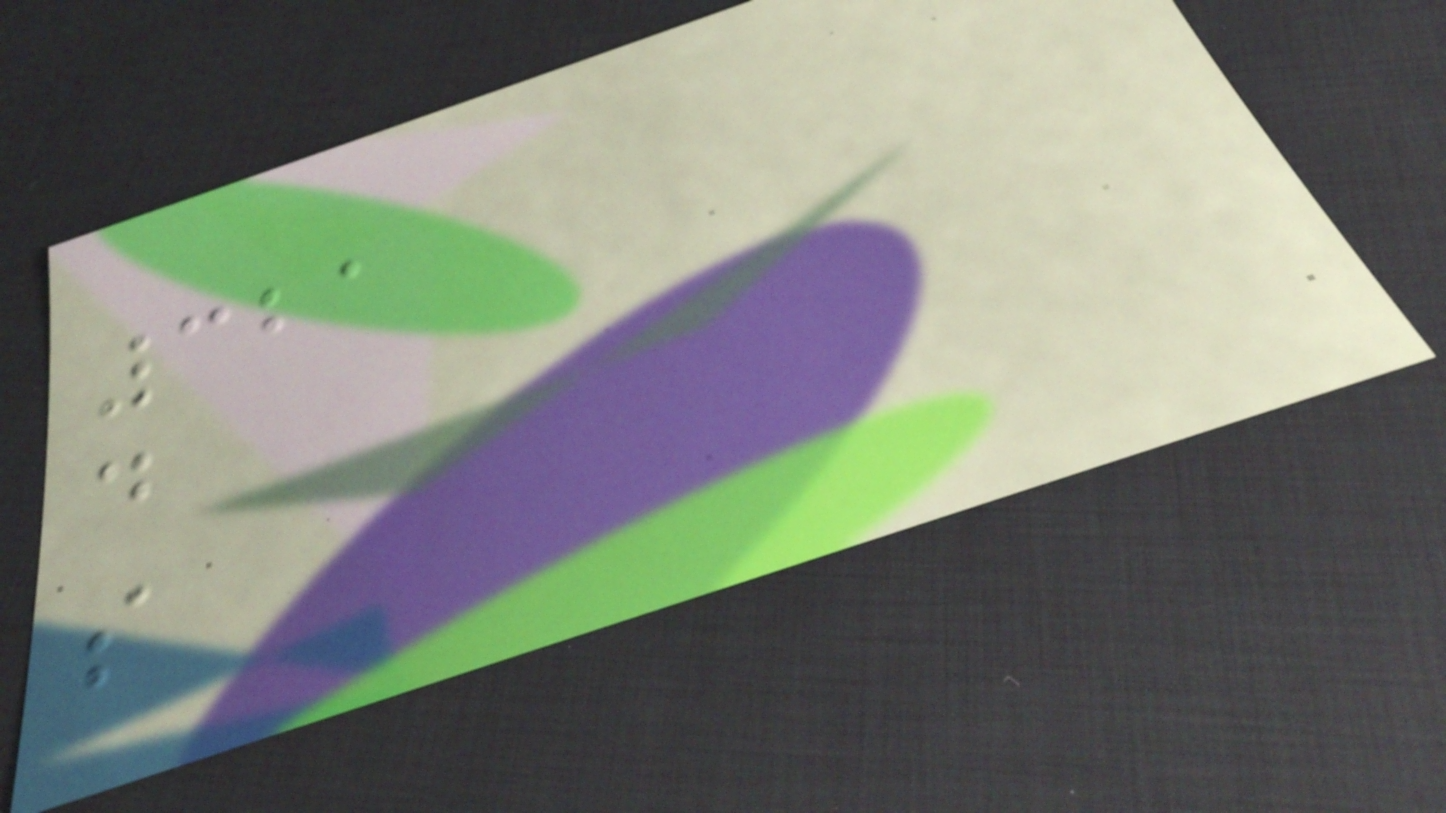321
d
s
